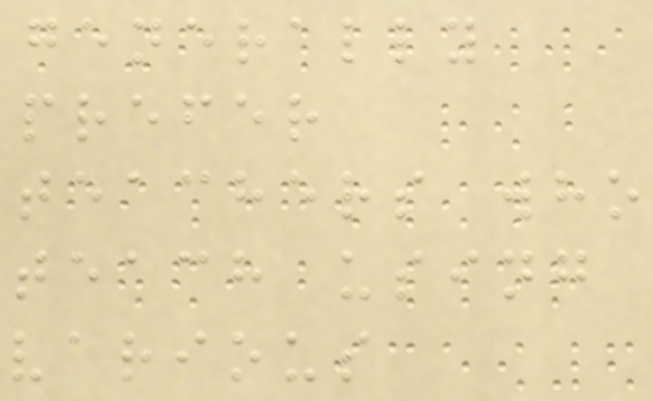generally
prefer
teachers who
teach using
various
